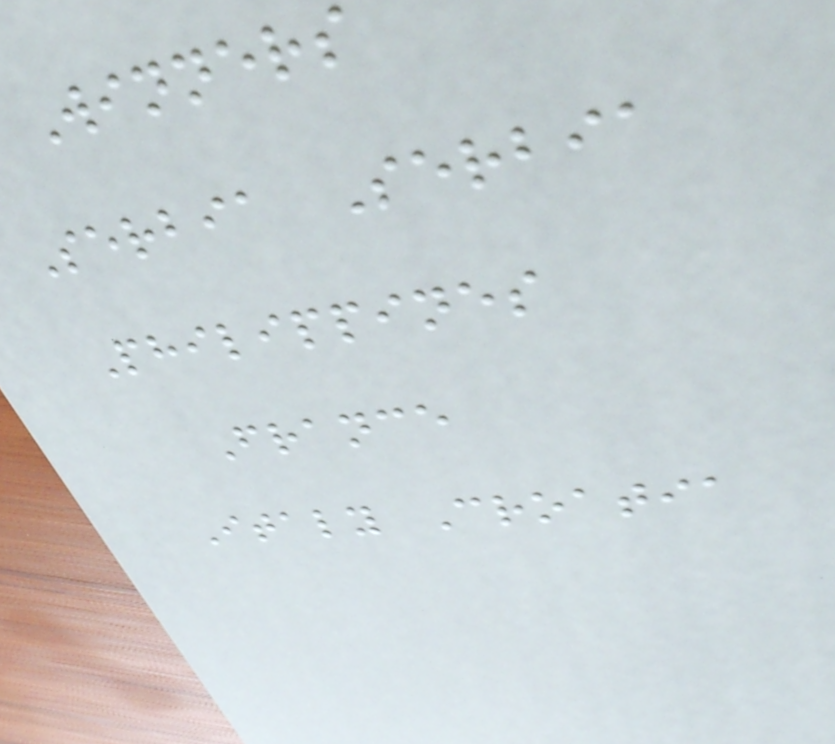Winners
Serbia Serbia
Philippines
France
Italy Croatia
